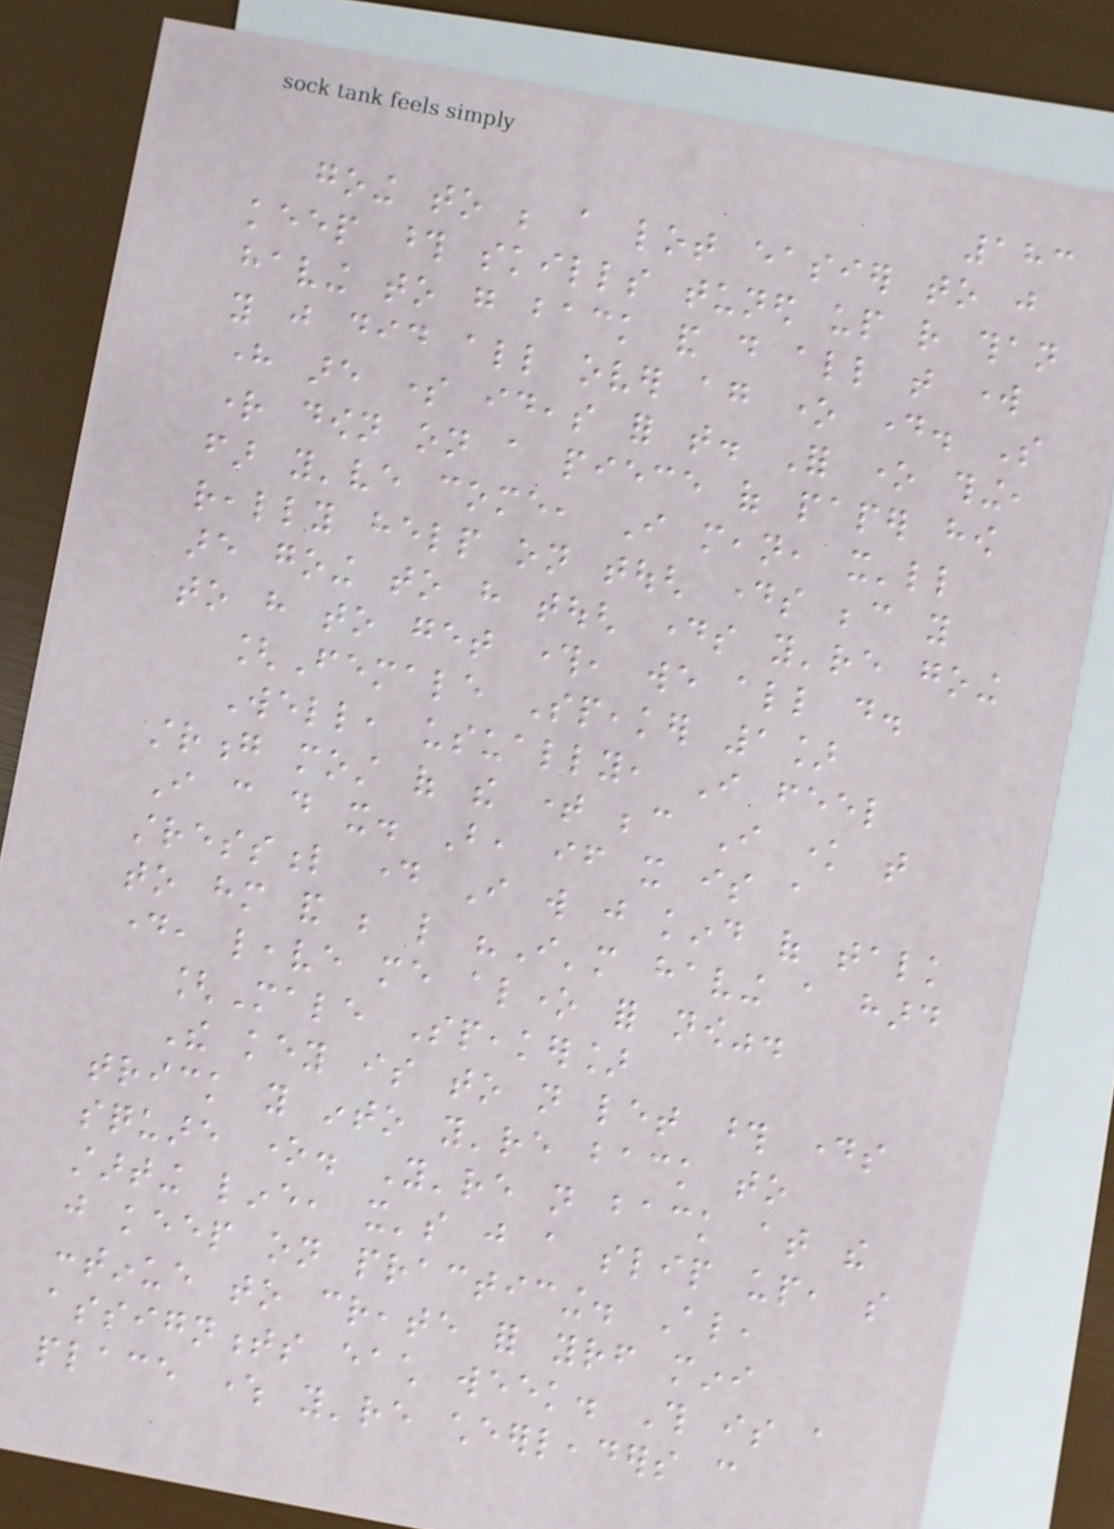183
going to be a lot easier to just
keep those skills tuned up rather than
having to go back and do all that work
you just did all over again one day. So
here are some ideas for that. For one thing,
right down on a piece of paper how
far you've come, I mean, it'll
really help on tough days because you
are going to have tough days you're going
to have to get through, we all do.
[Female Speaker 1]
Well, usually, I feel
strong most of the time because I know that
I can do it. But, if it is a
stressful day I will just kind of talk
to him and be like "I'm having a hard
day, leave me alone for now".
[Male Speaker]
The key is to not let those days
trick you into you're back to
square one. You're not back at the
starting line, it's just a slip up, so
just keep on practicing. Also,
continue to create for yourself mini
assignments each week. This is a
place where you're cheerleaders can
